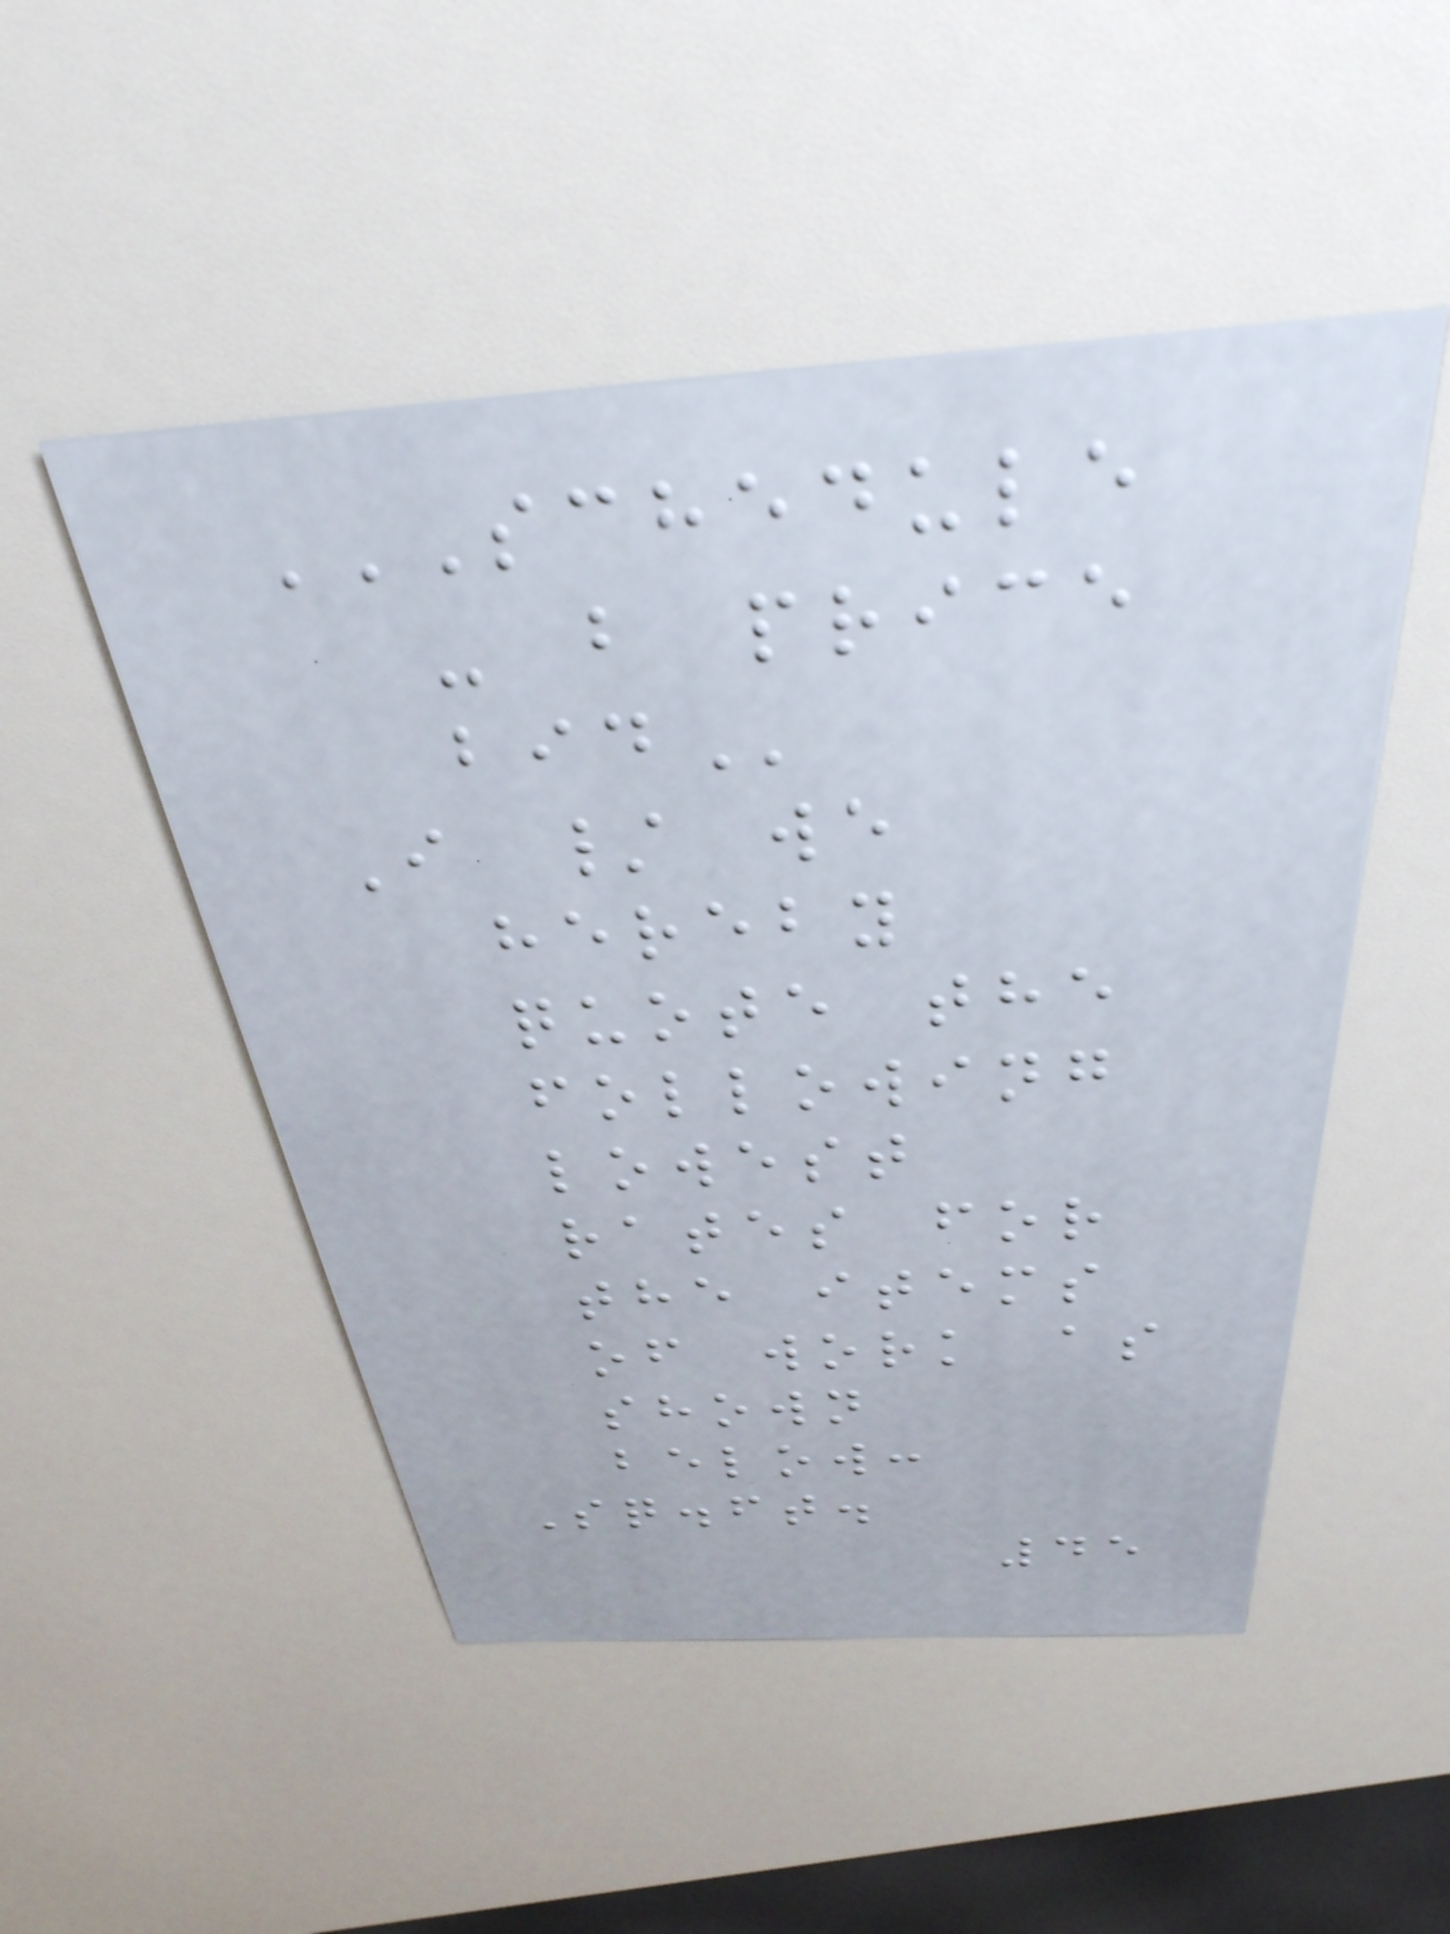SCHEDULE
- B PRICE
BID
I / we
hereby
quote the
following
lowest
rates for
the items
of work as
shown
below:
Sq.ft.
45
